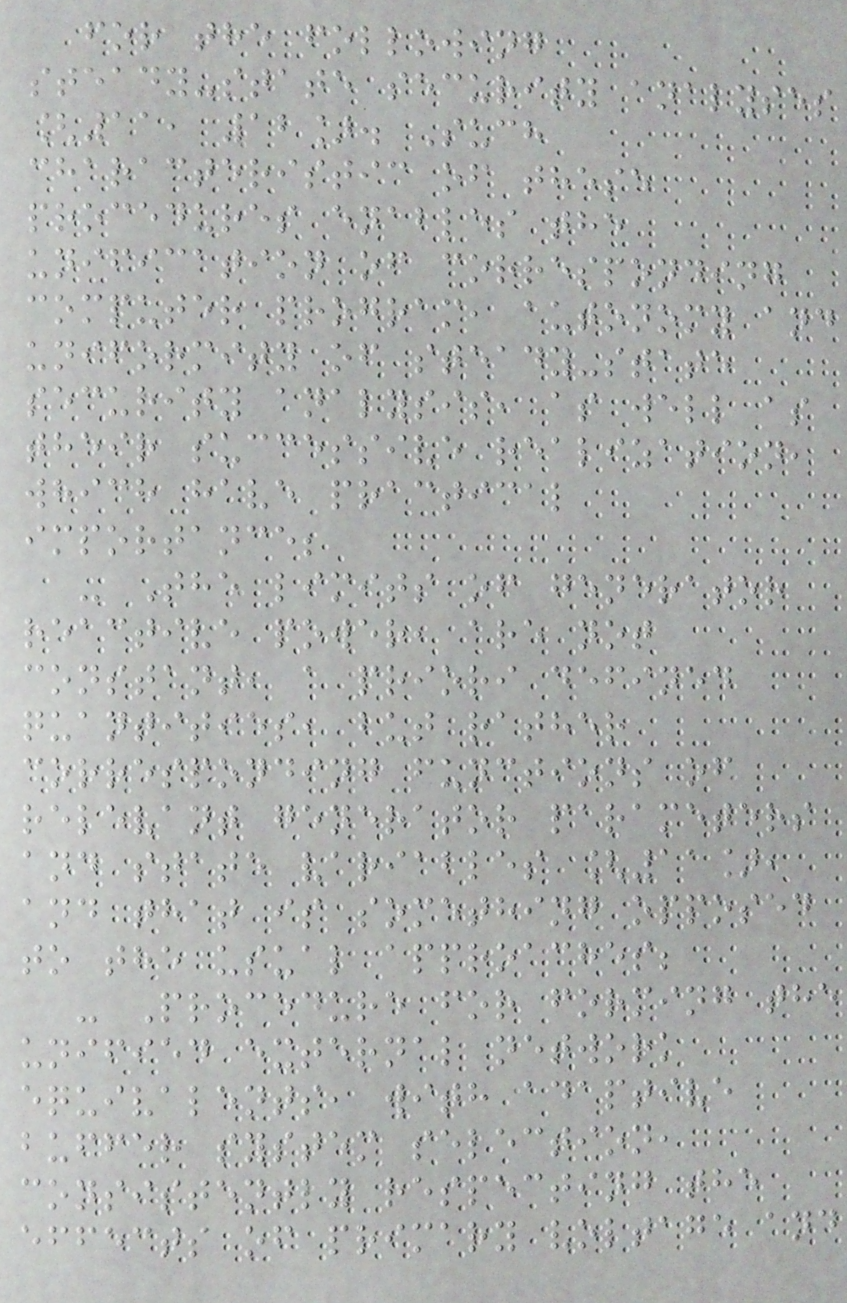for the following
steady-state security analyses
[11, 12]. Such
characteristic of these
procedures enables the
unification of corresponding
computer program, autonomy and
uniformity of steady-state
security analysis, as well as
their successive realization,
which have practical
importance;
- The limits of generator
reactive power, are not
constant, a priori defined
quantities, but rather
corresponding functions of
relevant generator parameters
and state variables [11],
and that is something opposed
to the usual approaches;
- Procedure for forming the
unified external network
equivalents, with adaptive
buffer system selection,
consistently respecting the
effects of primary voltage and
